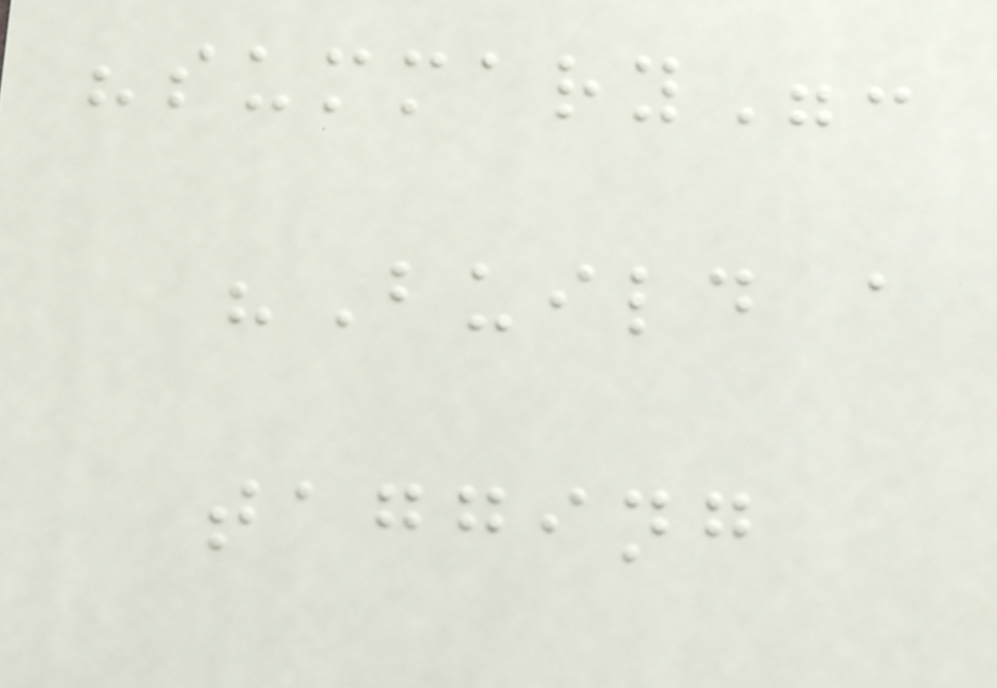"summary":
"Build a
tagging
